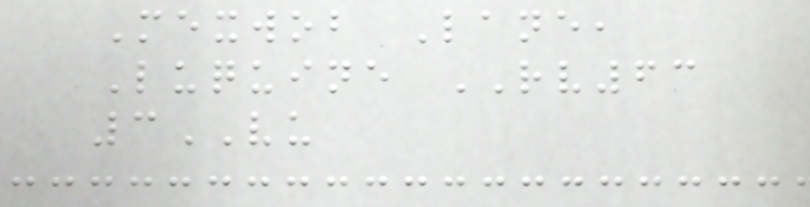Mexwob Lane,
Luquine RV63
3VU
